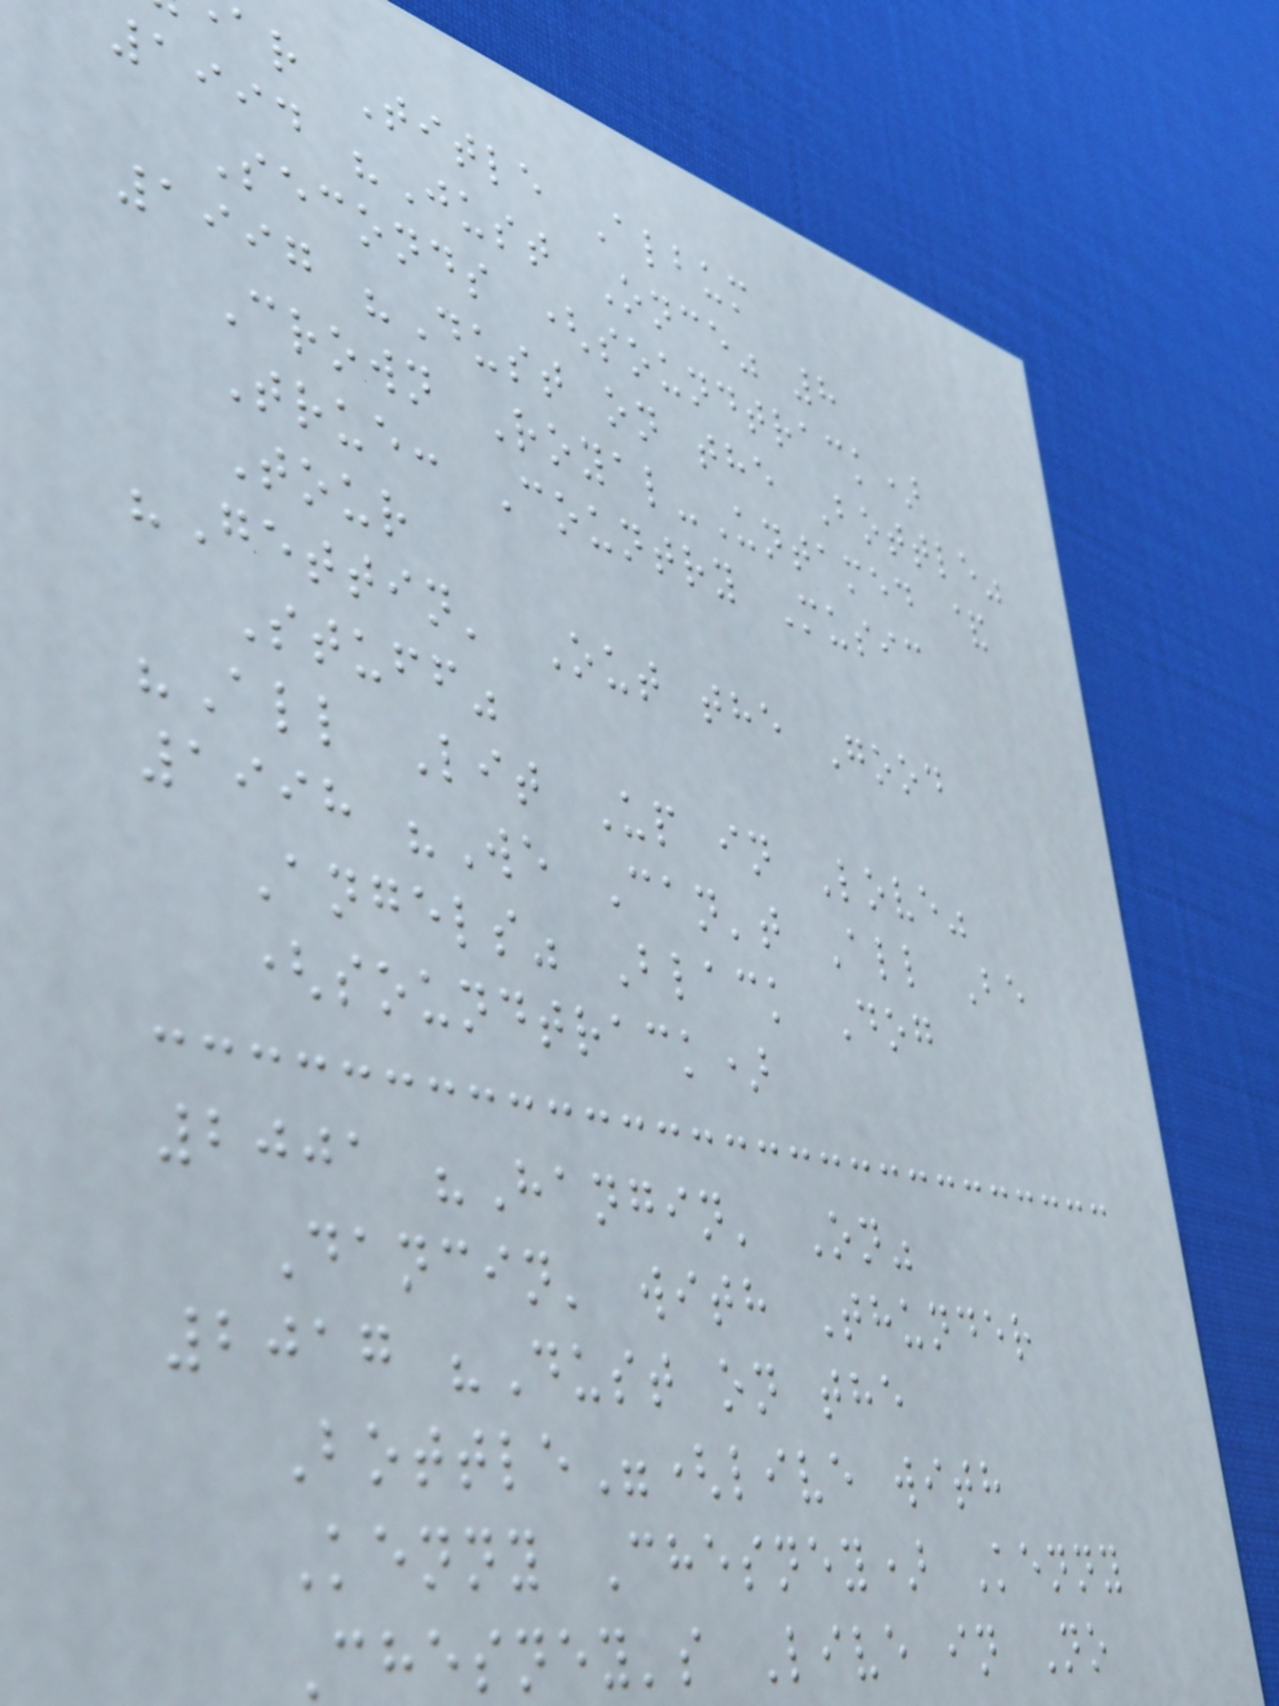ar Title Album
1994 "Just Once" 8
Seconds (soundtrack)
1997 "Dust on the Bottle"
Crown Royal-Untamed &
True: Country Music
Tour
"Gettin' Out the Good
Stuff"
"All Lit Up in Love"
1998 "We Can't All Be
Angels" Black Dog
(soundtrack)
2001 "Hangin' On"
Dancin' with Thunder
2017 "Dust on the
Bottle"(live with
Kenny Chesney) Kenny
Chesney's Live in No
